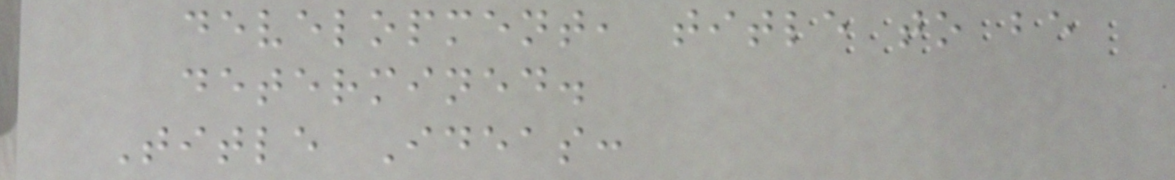development, title to be
determined.
Title Ideas:
